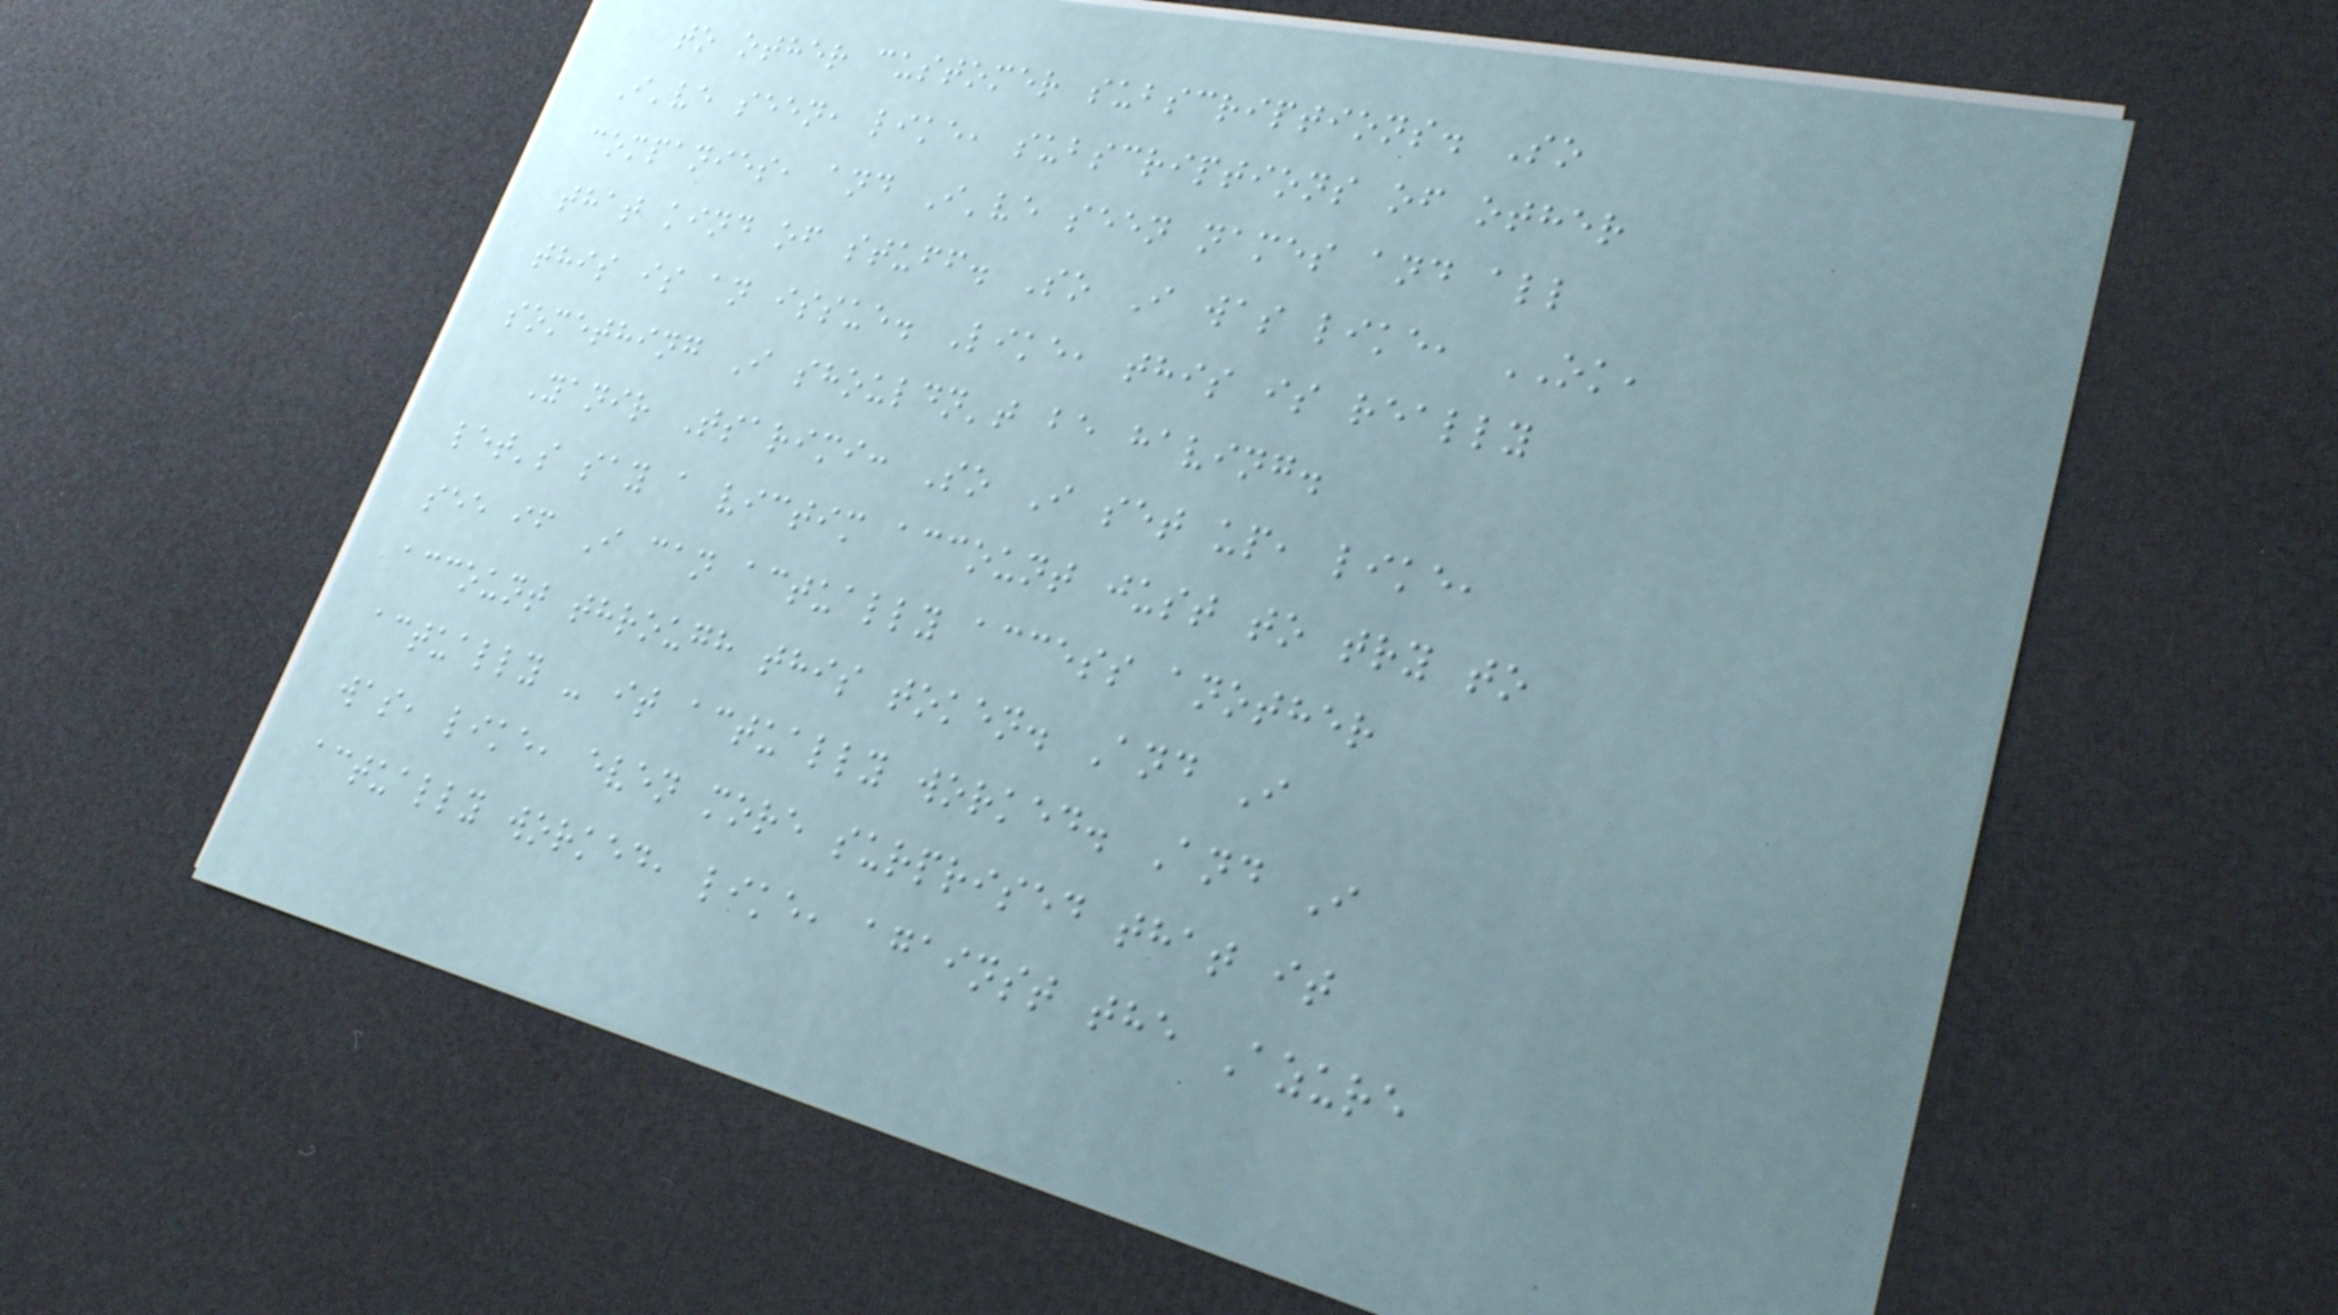to other customer subscriptions. So
I've seen, like, subscriptions of other
companies, and I've seen names and all
that kind of stuff. So I was like, OK,
this is an issue. Like, this is really
something I shouldn't be having.
Yanir Tsarimi: So I set up, like,
let's say a victim account just to try to
see if I can actually access another
account through this token. And I
actually - it actually worked. And I
was, like, even more surprised that it
actually worked, like, against the Azure
